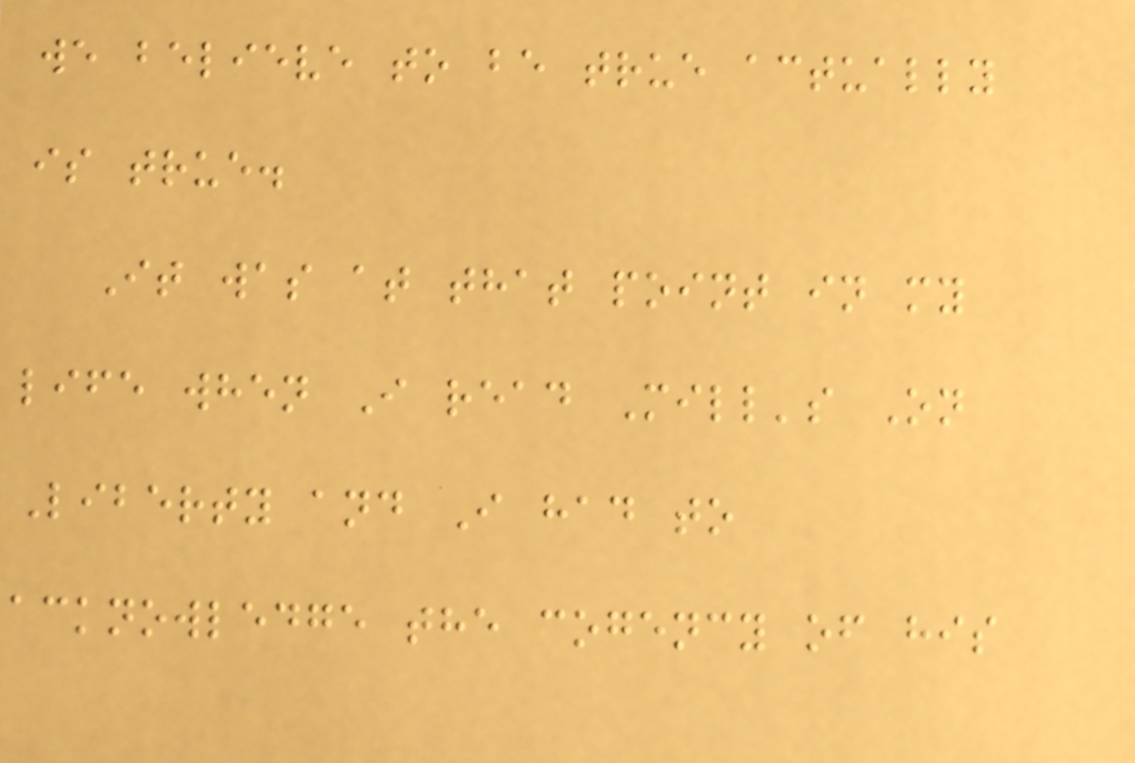we believe to be true actually
is true.
It was at that point in my
life when I read Mill's On
Liberty and I had to
acknowledge the cogency of his
